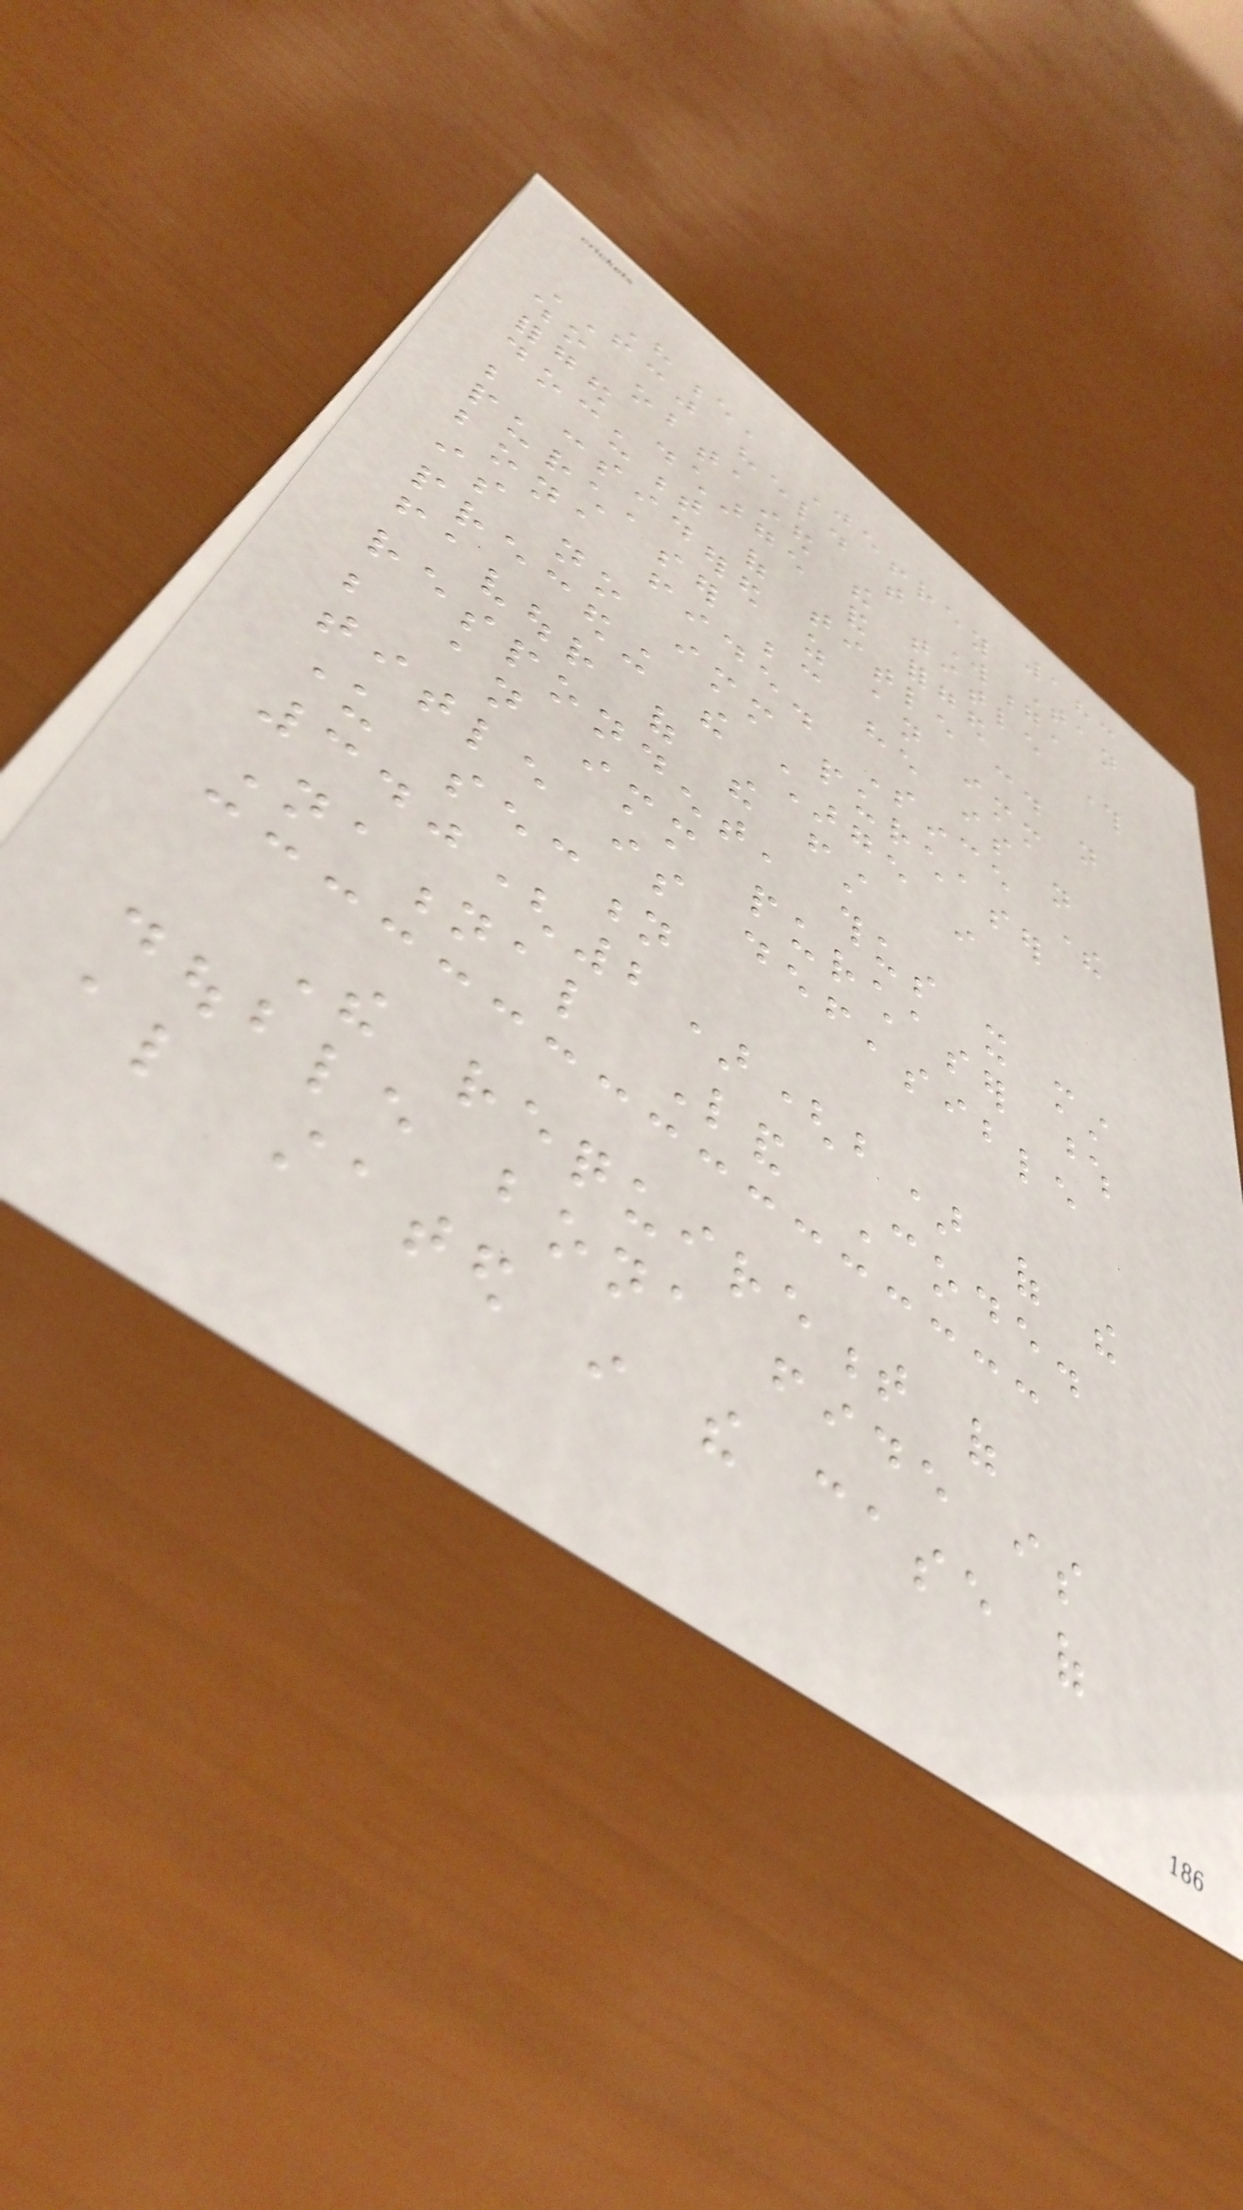183
Hence, Jeffrey Tan
FCJ held that Wong,
who obtained the title through
forged discharge and forged
document of title could not
be considered as an immediate
purchaser because he is not
bona fide. Since there
is no immediate purchaser
preceding the charge in
favour of the first
respondent, thus it must
be an immediate purchaser whose
title is defeasible
under section
340(2)(b) of the
National Land Code.
The requirement of
double bona fide is
also stated in the case of
